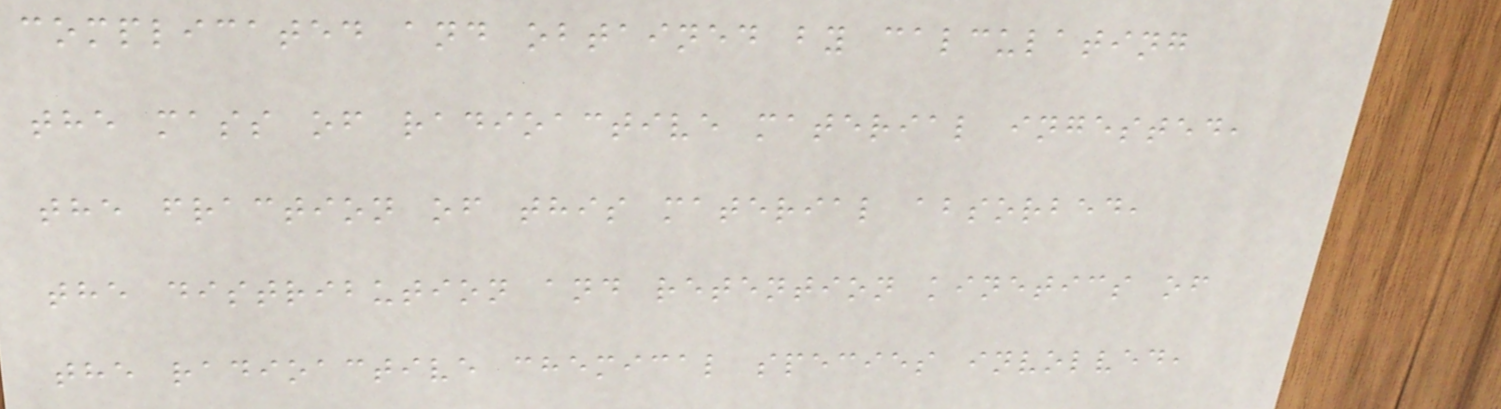complicated and obtained by calculating
the mass of radioactive material ingested,
the fraction of this material absorbed,
the distribution and retention kinetics of
the radioactive chemical species involved,
